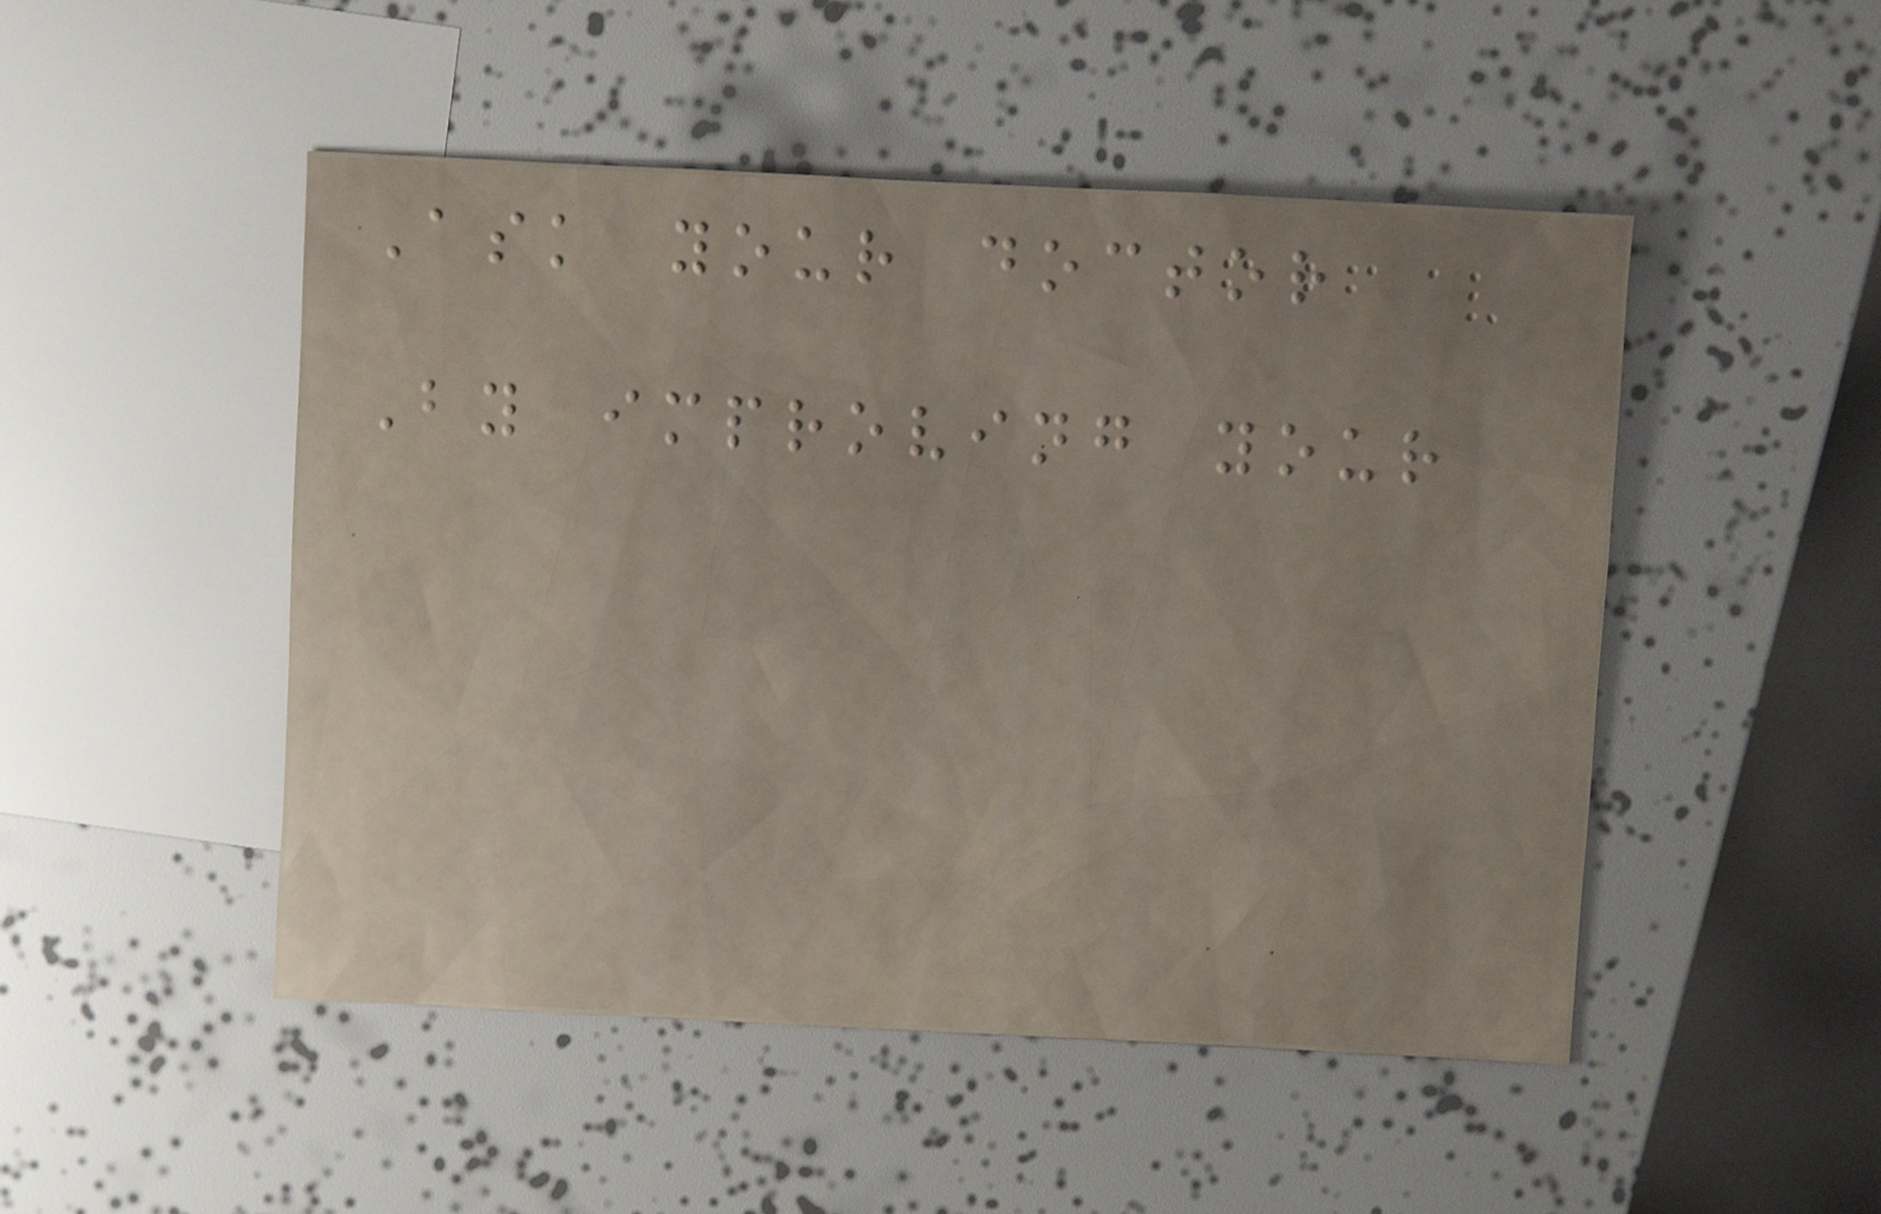Ask your doctor
By improving your
